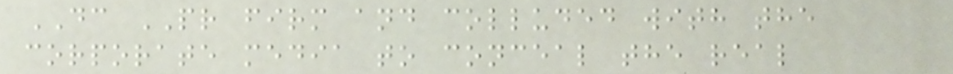DC PR firm and colluded with the
corporate media to conceal the real
